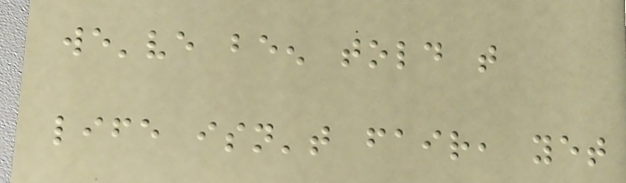we've been told that
life isn't fair, yet
